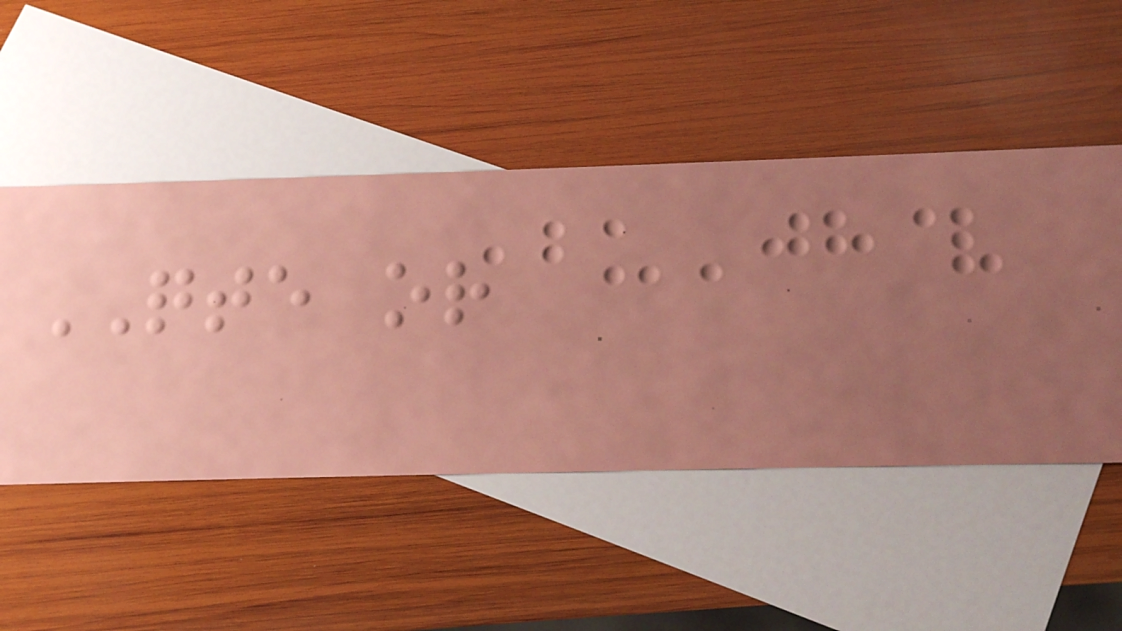QTE or
